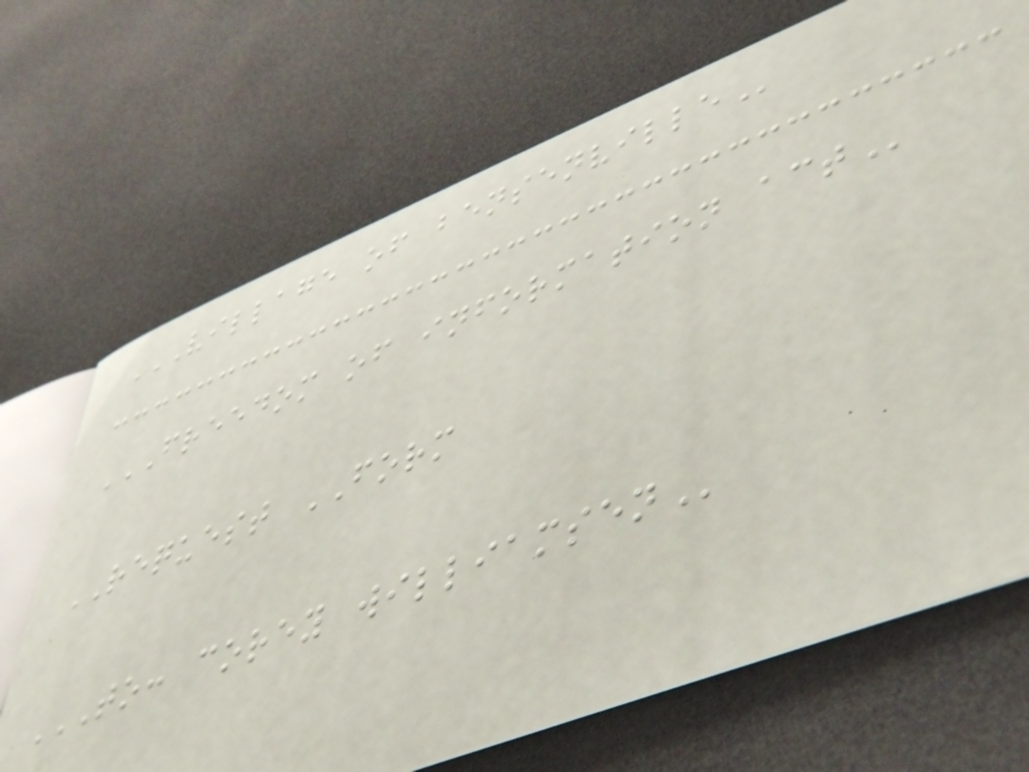VILLAGE OF BENSENVILLE
FREEDOM OF INFORMATION ACT
REQUEST FORM
TO: COREY WILLIAMSEN
